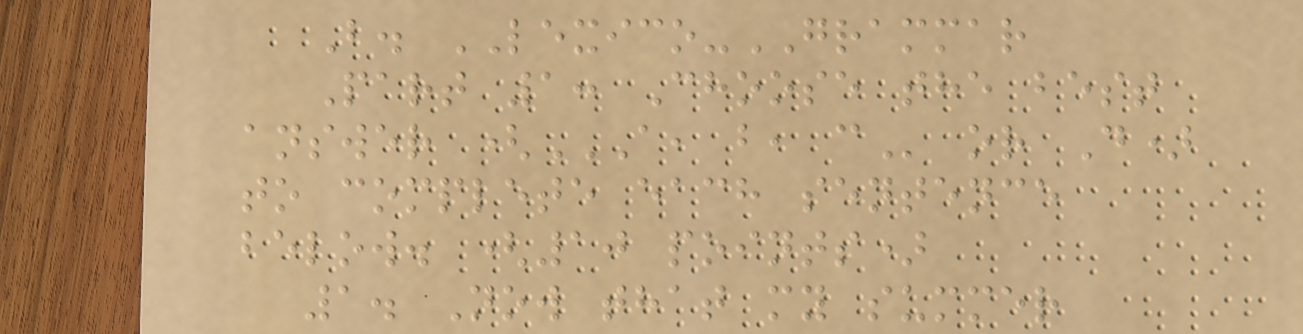B. LEXICO-GRAMMAR
Part 1: Choose the best
answer (A, B, C or D)
to complete each sentence
below. (10 points)
1. Now that my summer
